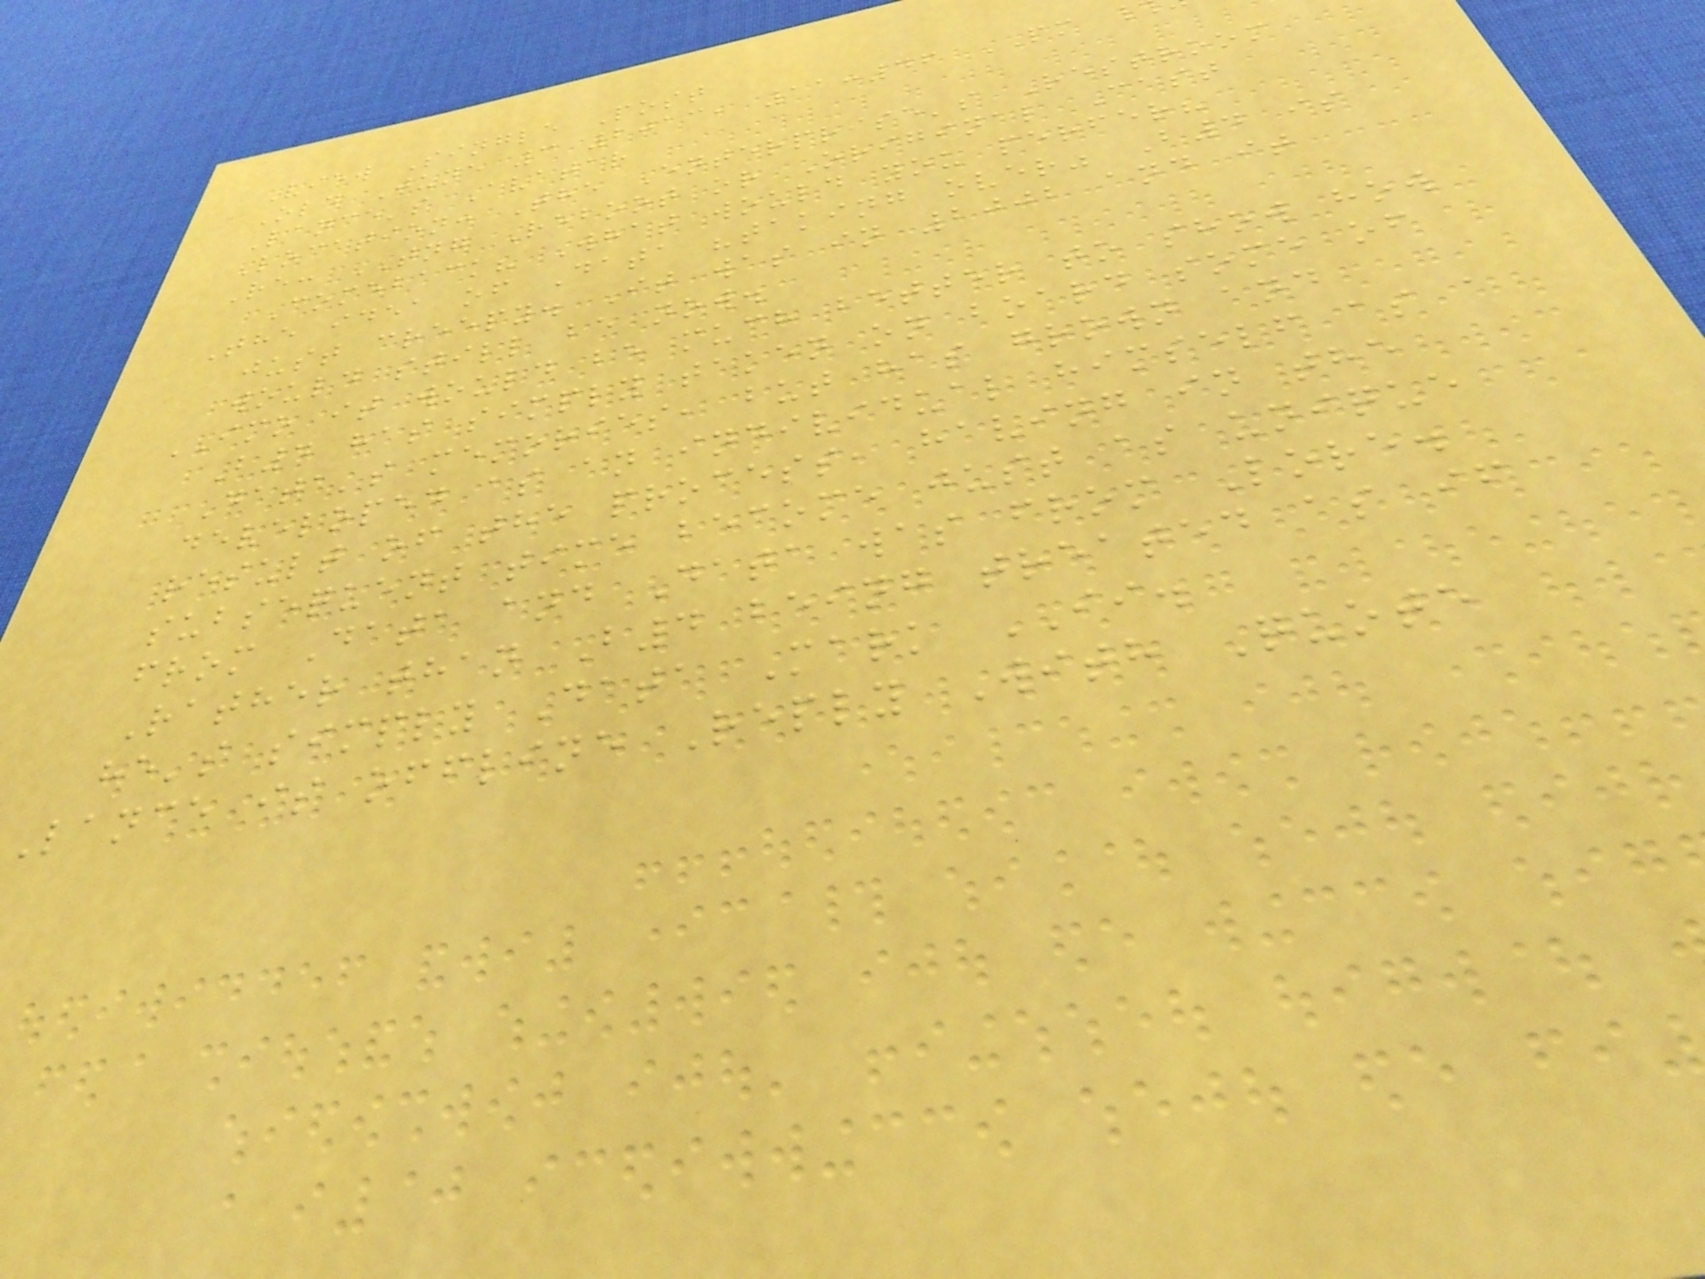View Single Post
Old June 3 2013, 11:46 PM
Lance's Avatar
Location: The Enterprise's Restroom
Re: TNG Reboot or Original Cast
Comeback? What would you perfer?
The idea of Data "taking over" B4 is
just creepy. It was in 2002 and it
would still be now.
IMO it would be much better to show how
B4 has simply taken on board some of
Data's memories, but has grown and
developed as an individual himself as a
result of the process, having in the
subsequent time become just as unique
from Data and Data was from Lore.
Rather than B4 being treated as if
he's simply Data Mark II.
Lance is offline Reply With Quote
